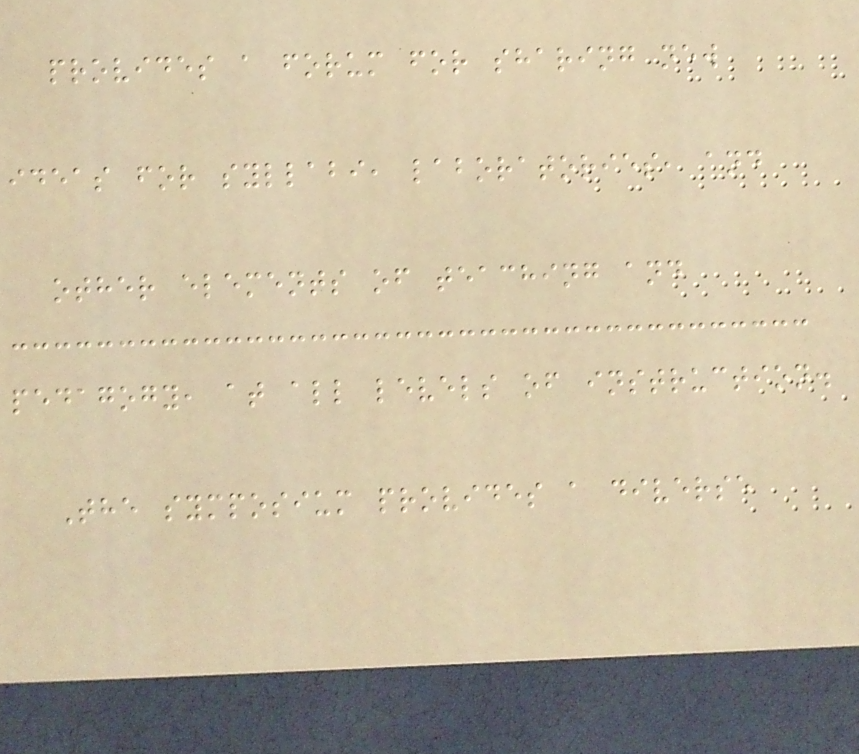provides a forum for sharing new
ideas for syllabi, laboratories, and
other elements of teaching and
pedagogy, at all levels of instruction.
The symposium provides a diverse
